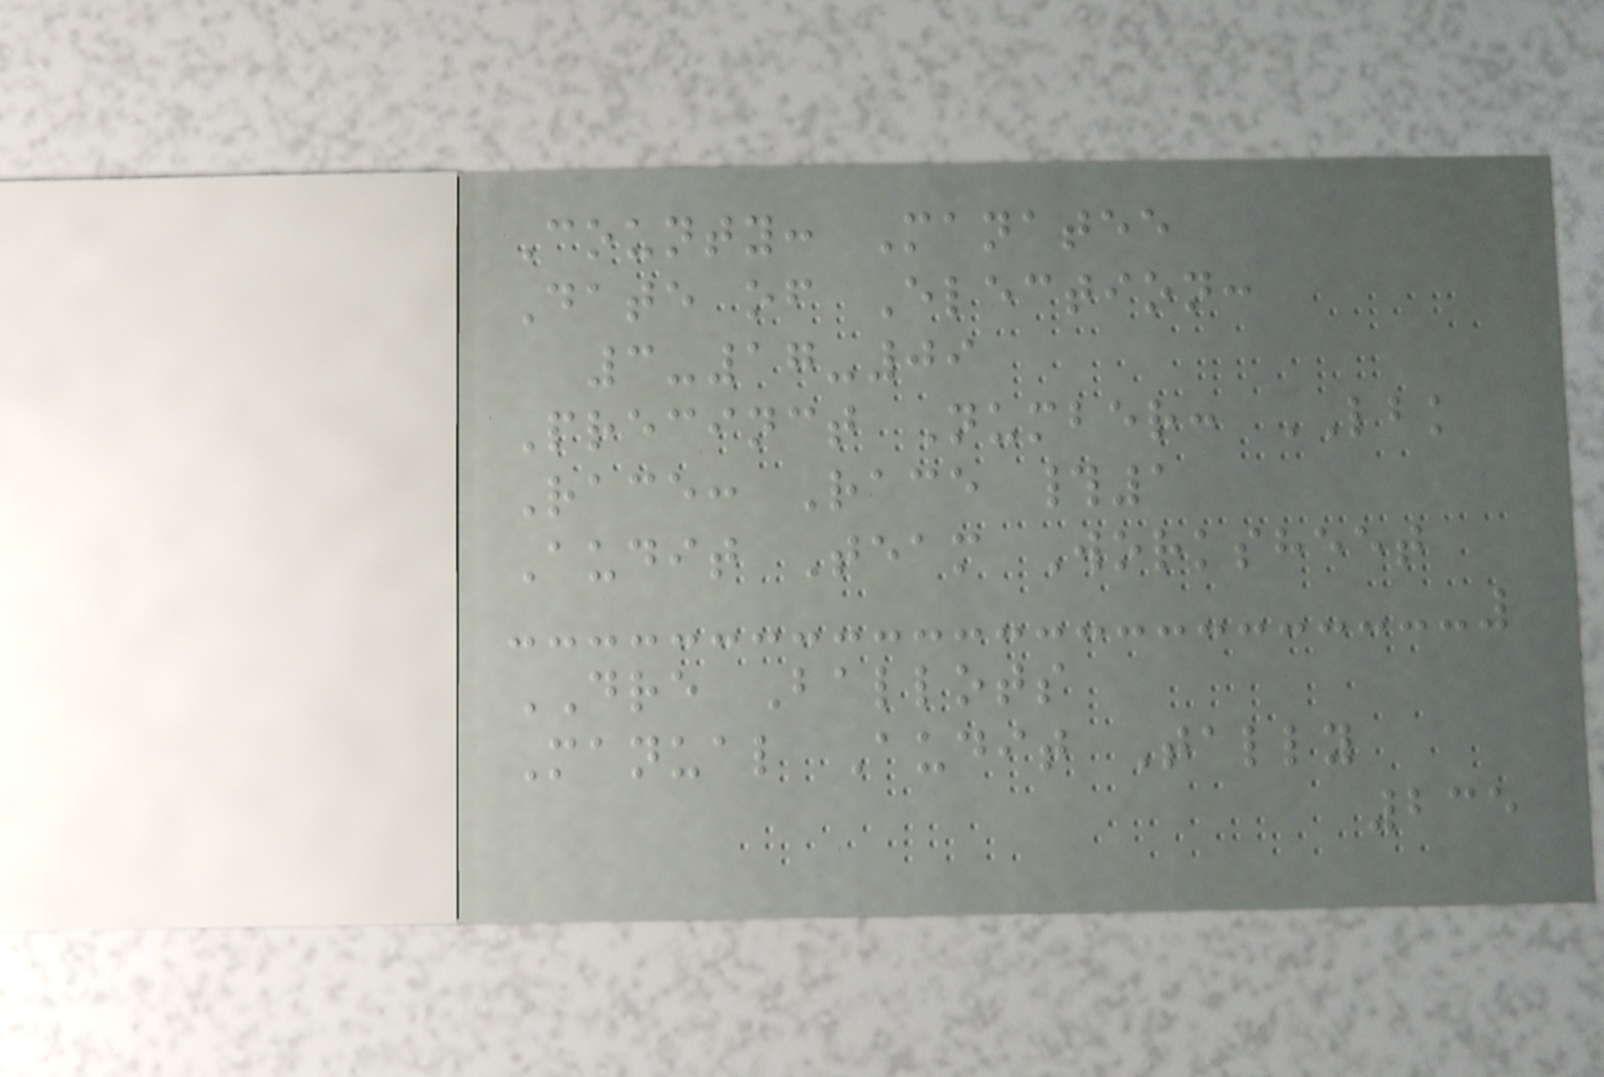County: Manatee
Date of Election:
3-17-09
Precinct Number: LBK
Race: Race #1
Audit Team Worksheet
DRE Ballots
Manual Audit Tally
235
